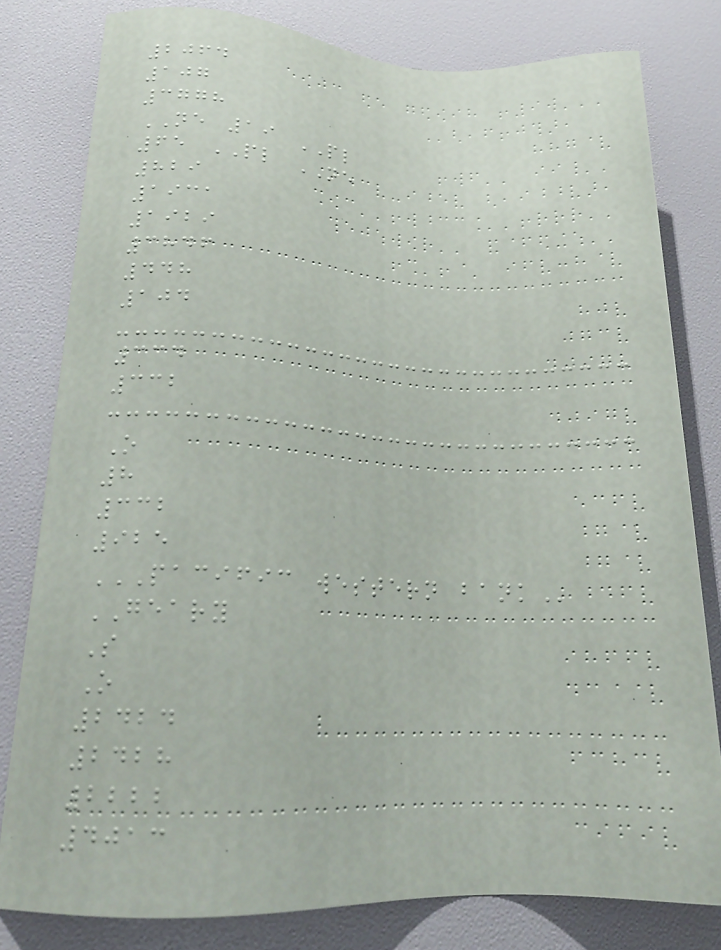2064
107
3778
NE 19 PL
65 PL NE
829
1931
1929
3846
448
104
334
332
O
8
332
925
PACIFIC WESTERN BANK
GEARY
S
O
2424
2428
2222
4013
